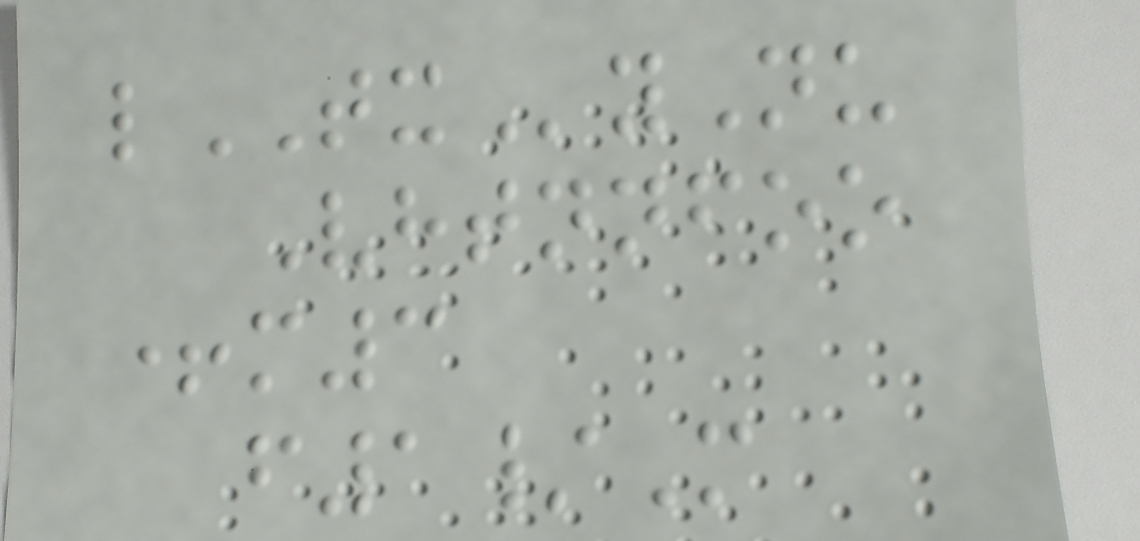lTXyNu
Vhtnnfoo
+m3
f1/M
